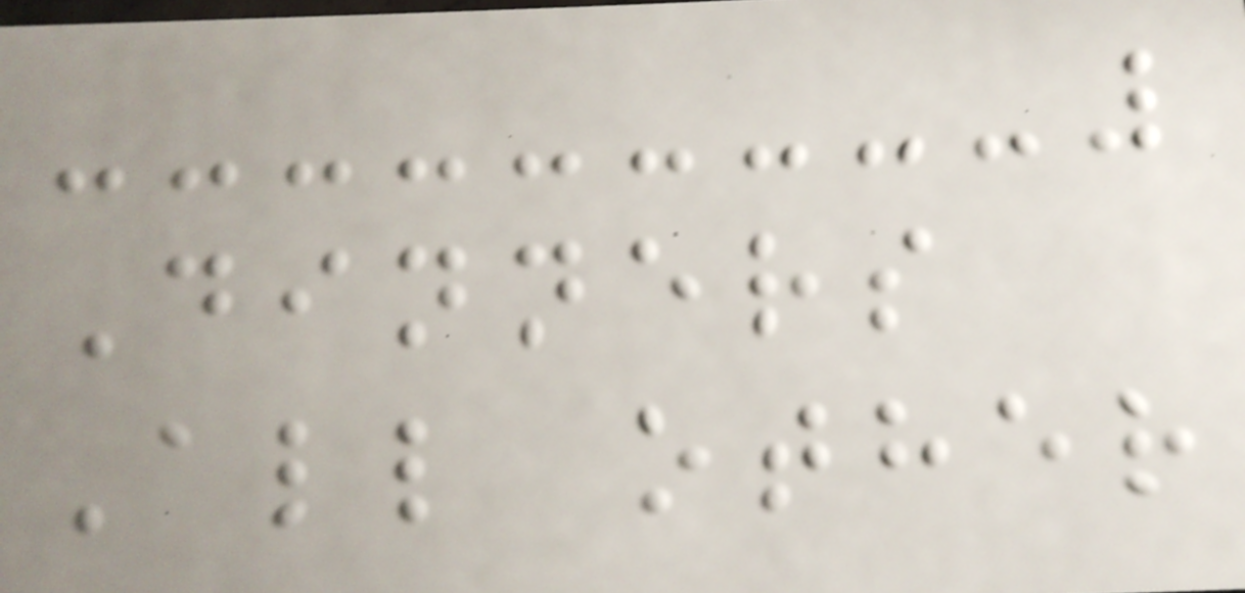Dinners
All other
